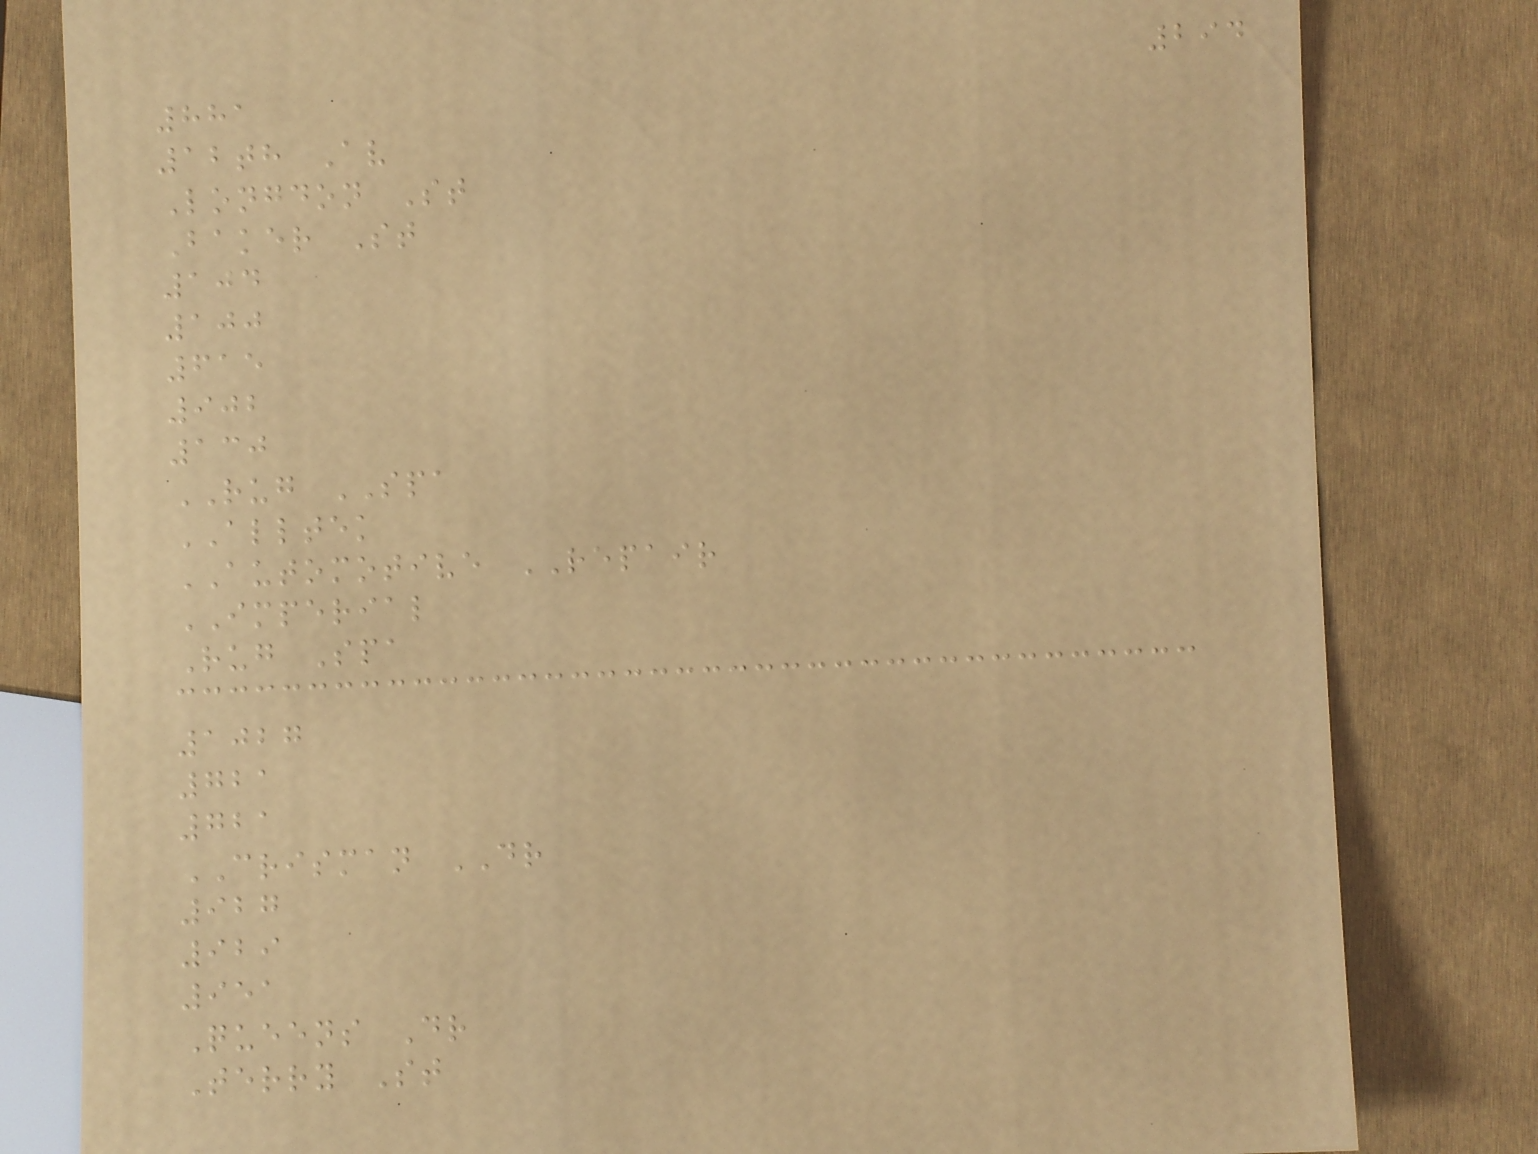294
881
12th Av
Longdon St
Baker St
104
100
615
902
130
RUG SPA
ALLTEK
AUTOMOTIVE REPAIR
IMPERIAL
Rug Spa
1027
721
721
CRISMAN DR
927
929
951
Queens Dr
Terry St
